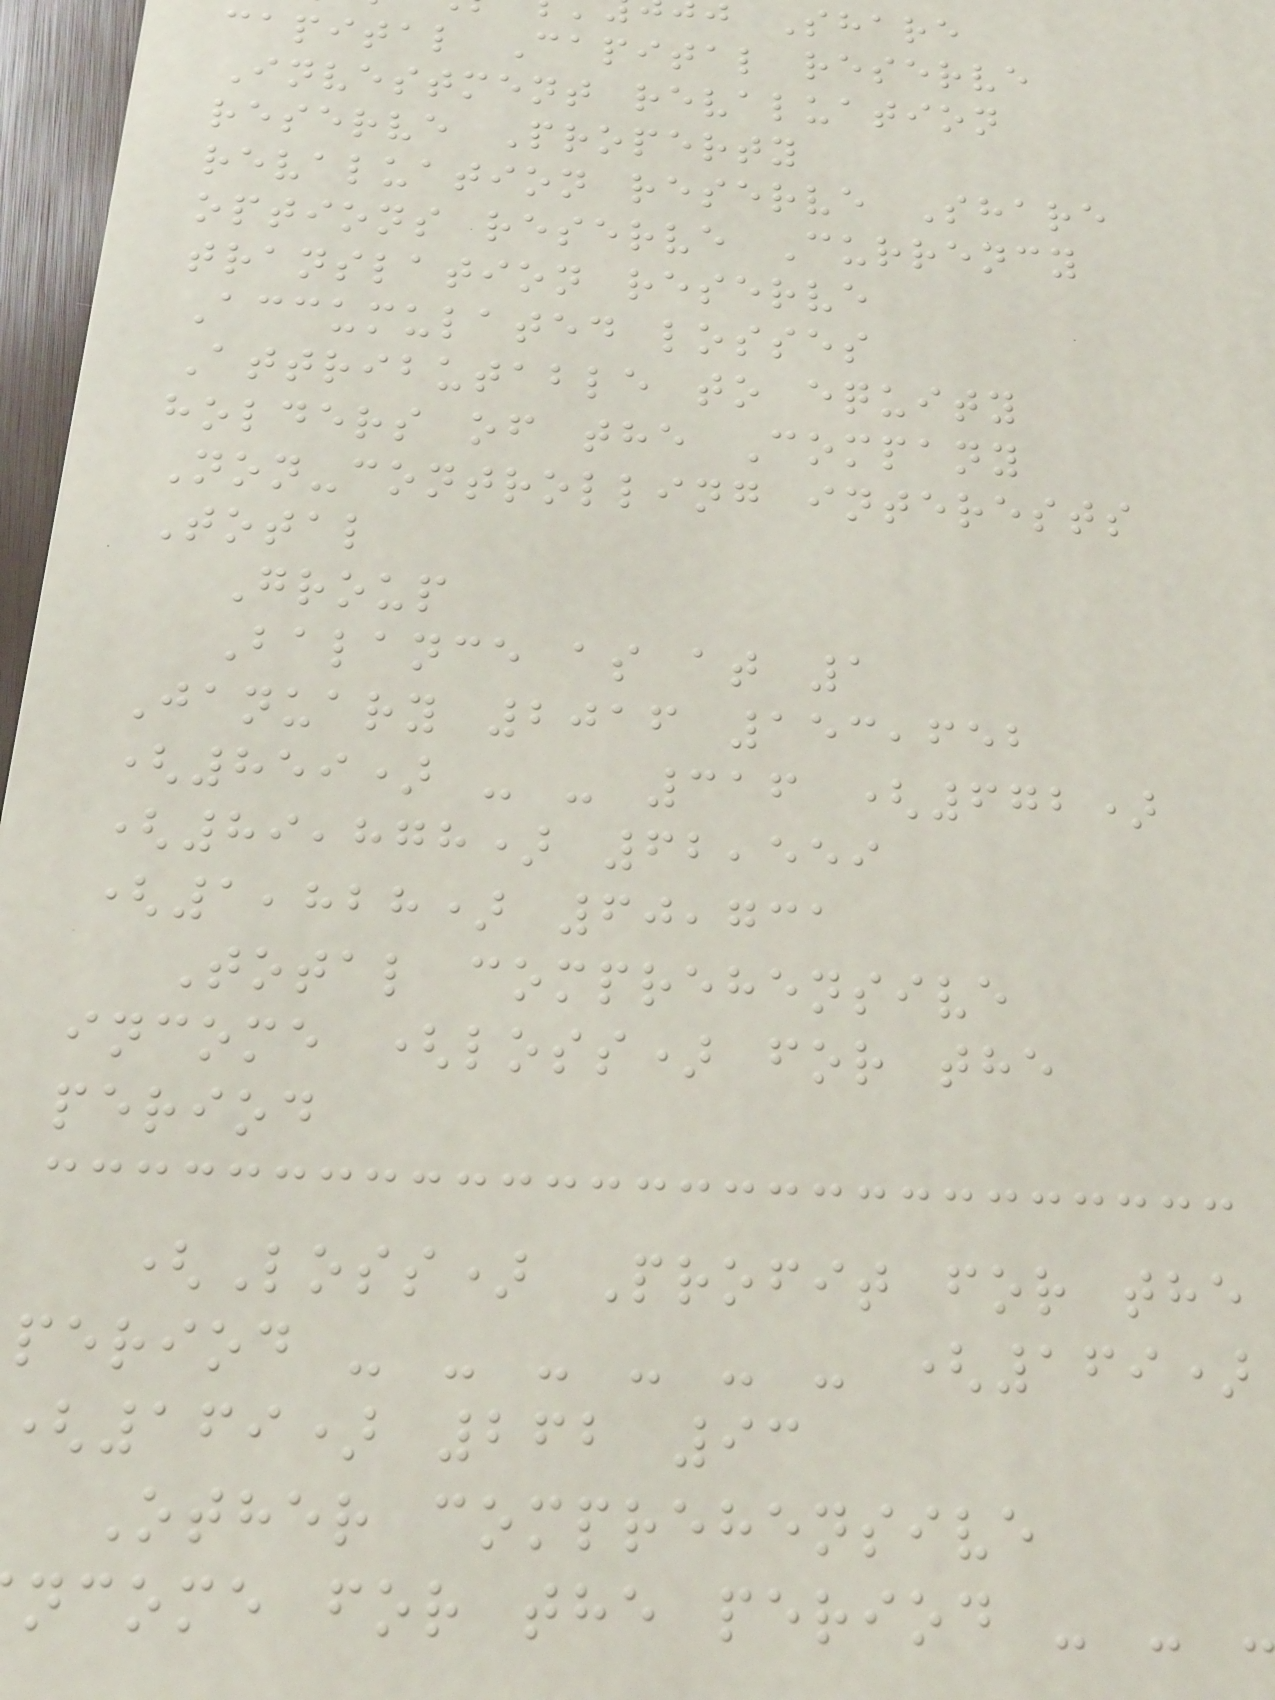j Share
capital Capital reserve
Investment revaluation
reserve Property
revaluation reserve Share
options reserve Currency
translation reserve
Accumulated losses
Attributable to equity
holders of the Company
Non-controlling interests
Total
Group
Balance as at 1
January 2016 153,652
(859) - - 316 (672)
(89,878) 62,559
(1,828) 60,731
Total comprehensive
income (loss) for the
period
(Loss) Profit for the
period - - - - - - (169)
(169) 262 93
Other comprehensive
ncome for the period - - -
